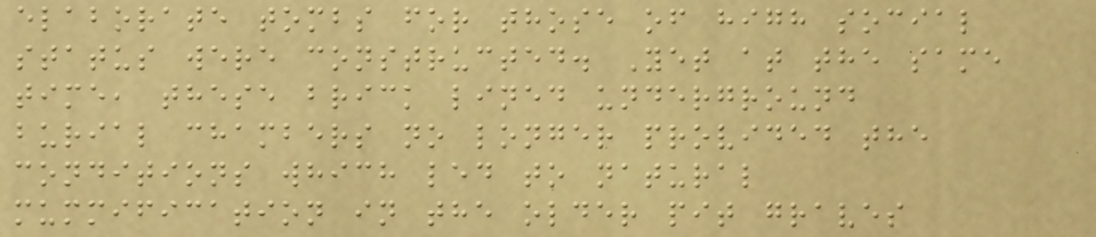elaborate tombs for those of high social
status were constructed. Yet at the same
time, these brick lined underground
burial chambers no longer provided the
conditions which led to natural
mummification in the older pit graves
